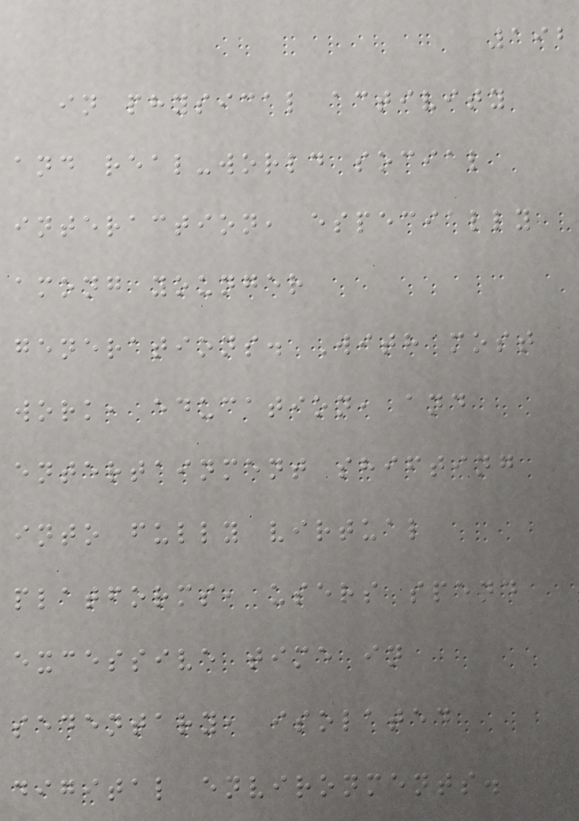192
in physical activity
and real-world social
interaction, especially
among younger
generations. With most
work, education, and
entertainment shifting
into fully virtual
platforms, users spend
excessive time in
sedentary, isolated
digital environments.
